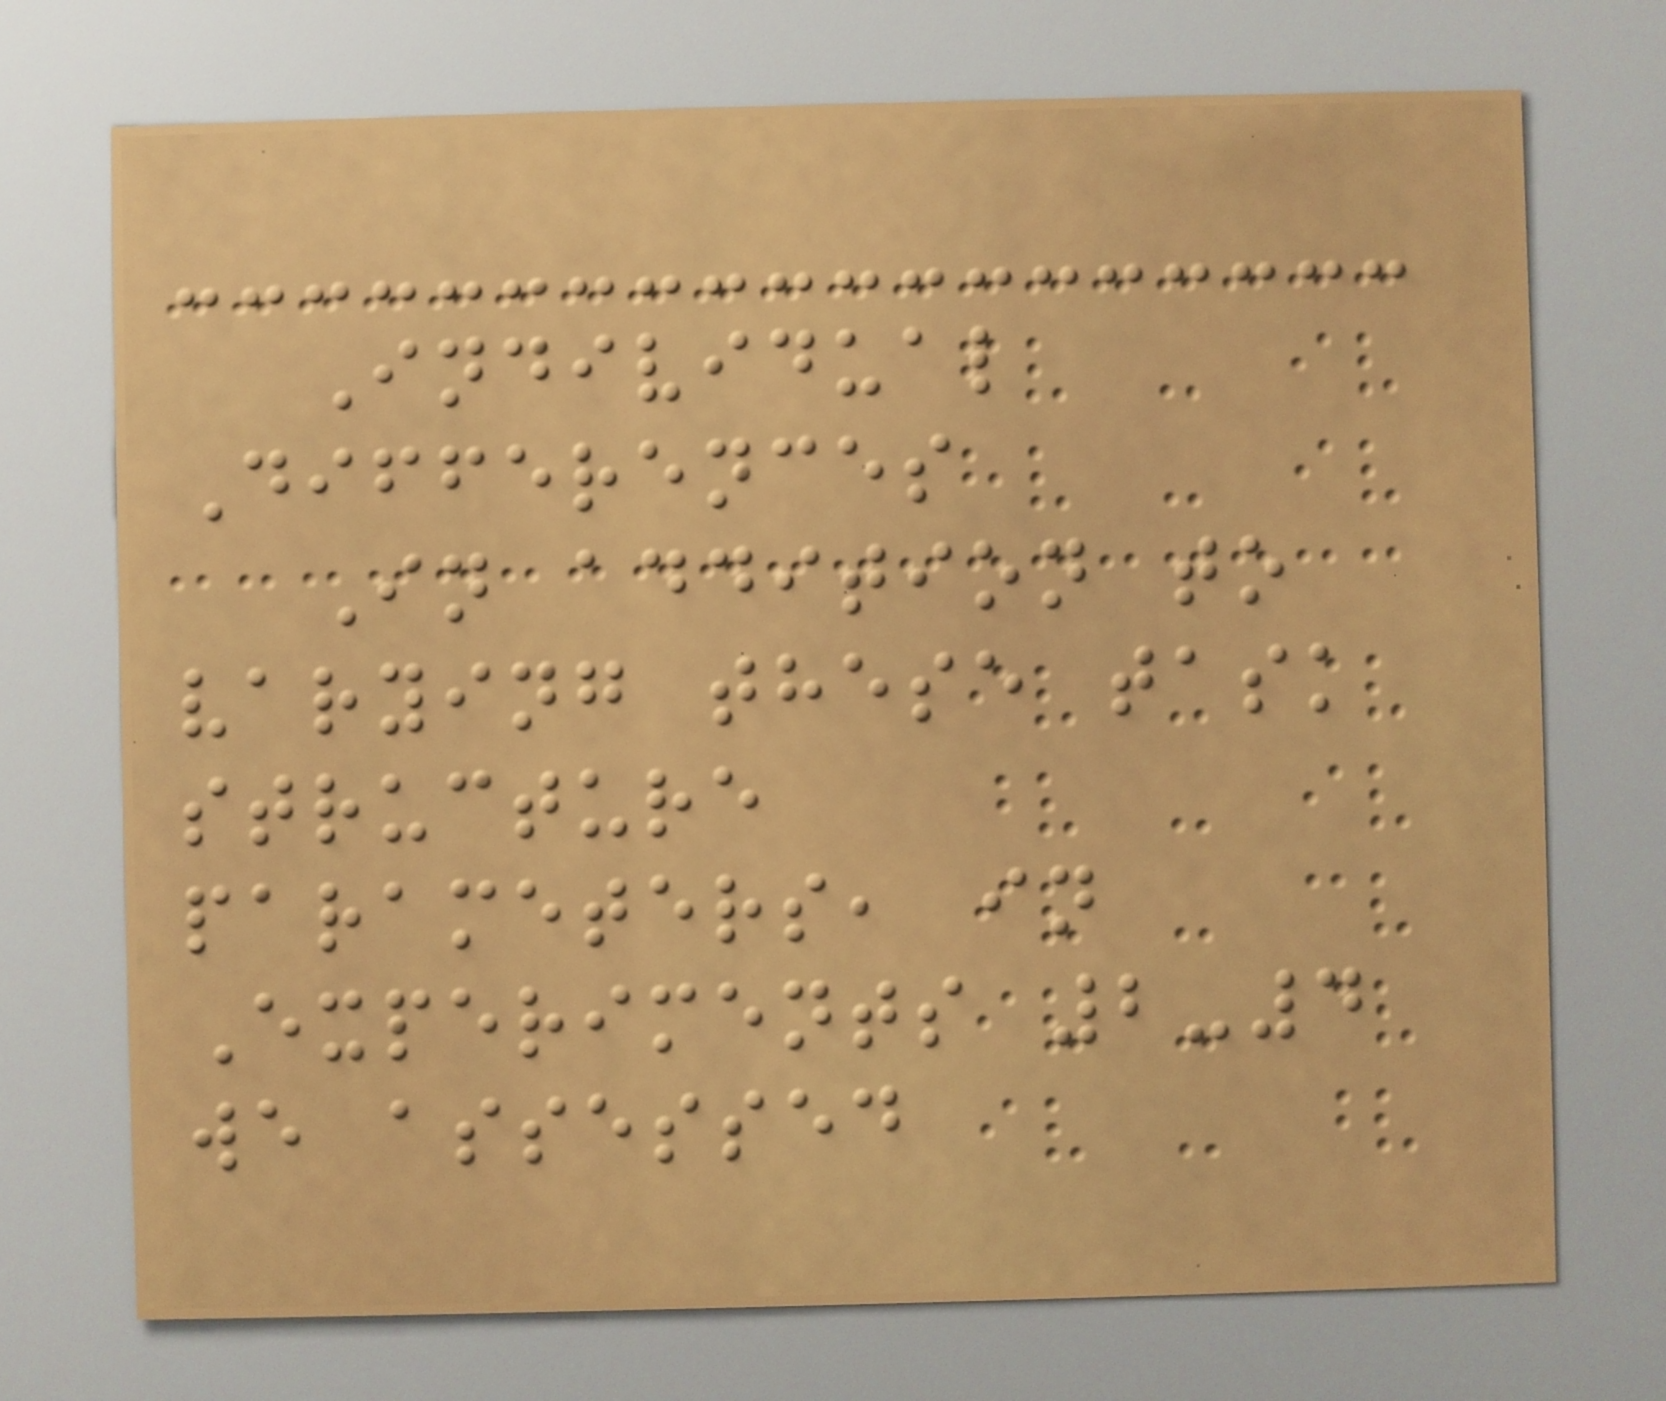Individual
Differences
In addition to
varying these task
structure
parameters, in
Experiments 2-4
we assessed
